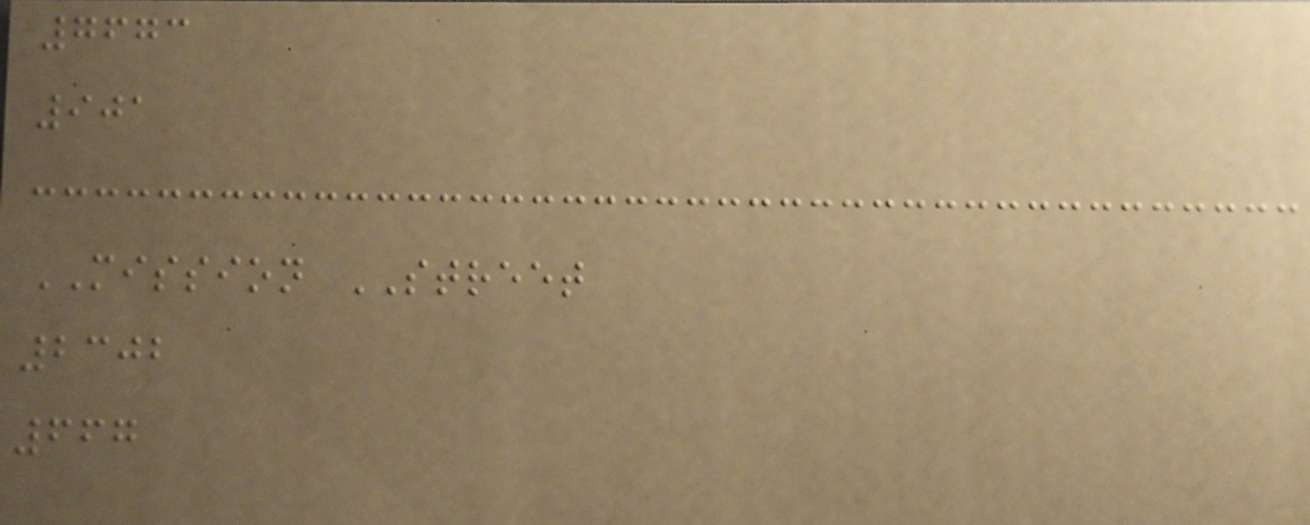7673
901
MISSION STREET
2302
667
